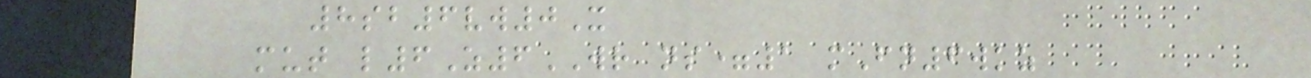8sb6vw0X
mut l6Z6WR ns=1 mFn6wkz
